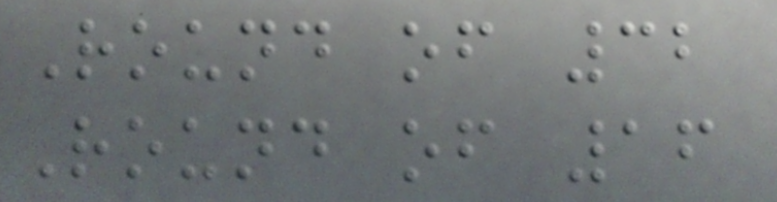Round of 32
Round of 16
